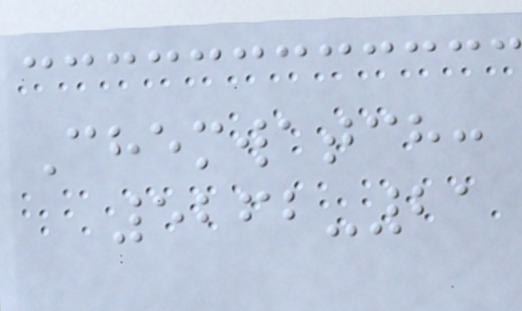Chemwatch:
5262-21
